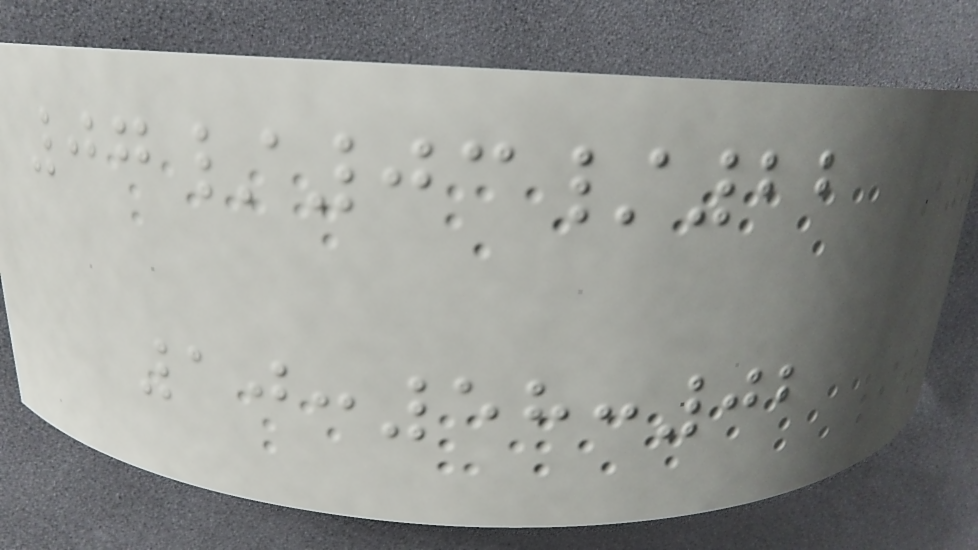07/03/22
10:58:02
